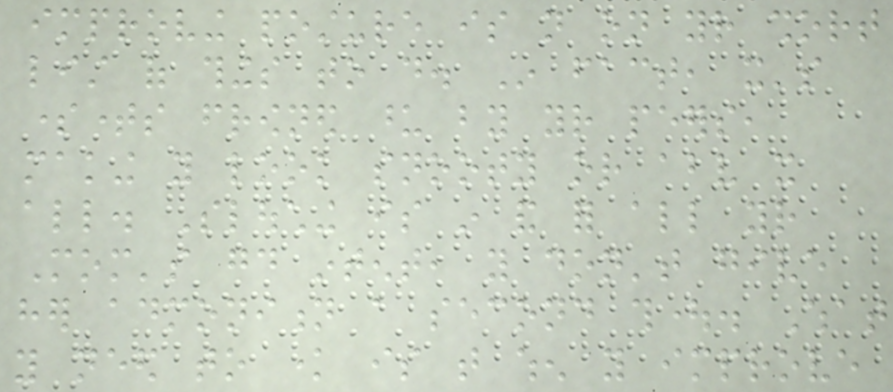improving posture is not on your short
list of things to do. In fact, it's
sometimes frowned upon by your peers,
making you look snooty or above it
all. Slouching is in and for all your
Mom's good intent, you don't give
her admonition a second thought. What
you need to know is that when you improve
